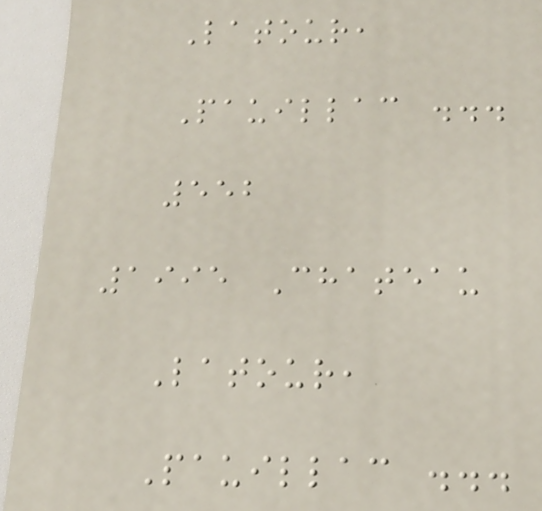Latour,
Pauillac ...
552
1995 Chateau
Latour,
Pauillac ...
